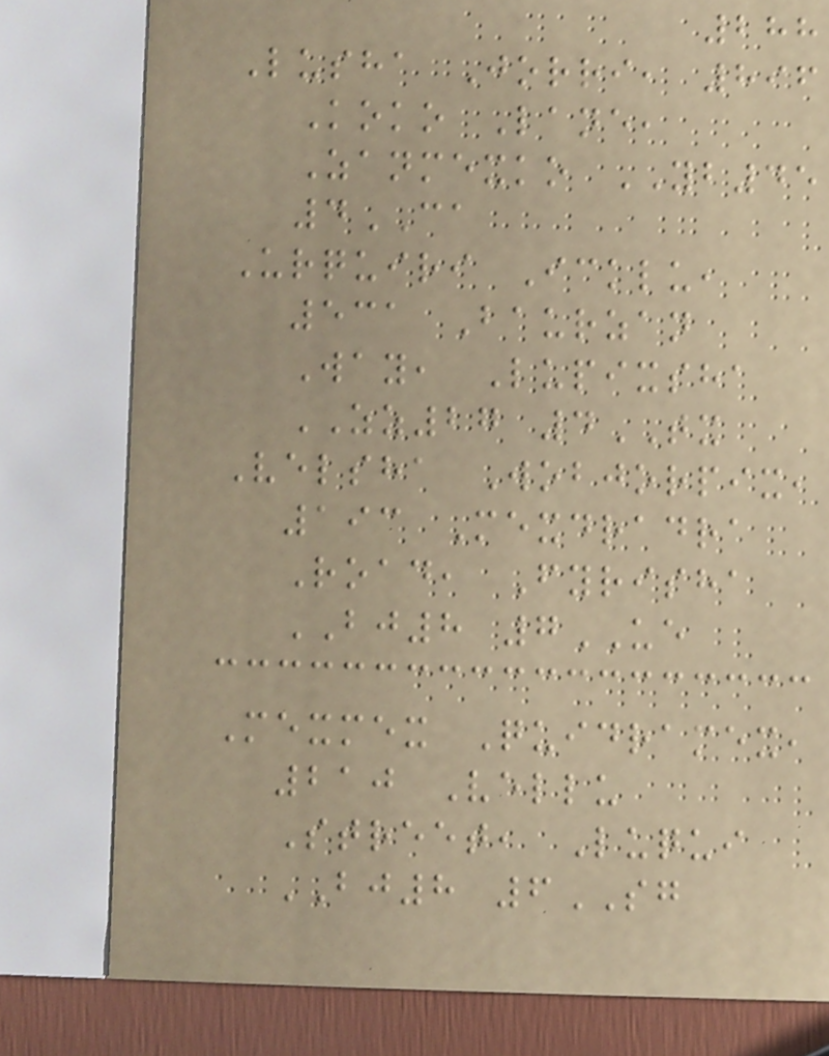288
Lusha Jorri, 896
Koko Lane,
Zanmexko YB45
4CA
Urquiri Icklu,
531 Baurzan
Way, Lupixsha
ZZ27 4TX
Velsha Wobjorpix,
193 Mexdradra
Road, Fyrisha
BJ8 7UE
Mexmex Quidramex,
210 Vellu
Street, Luqui
BJ8 6SG
